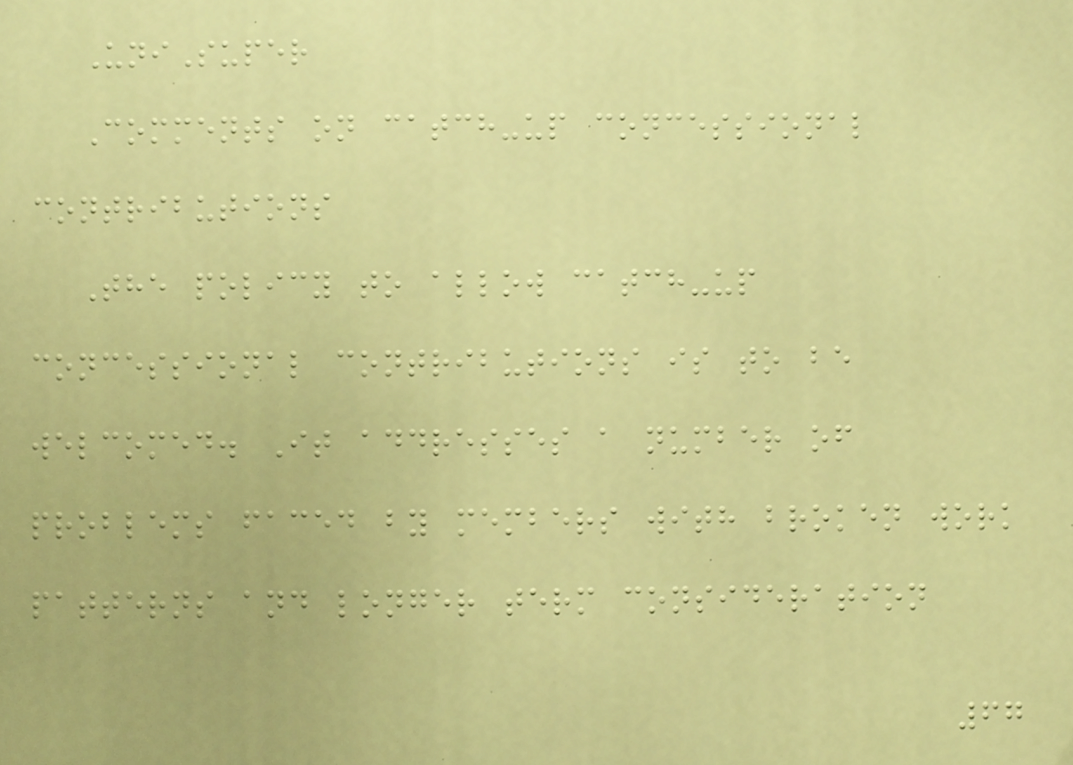UniSuper
Comments on catch-up concessional
contributions
The policy to allow catch-up
concessional contributions is to be
welcomed. It addresses a number of
problems faced by members with broken work
patterns and longer term consideration
67
